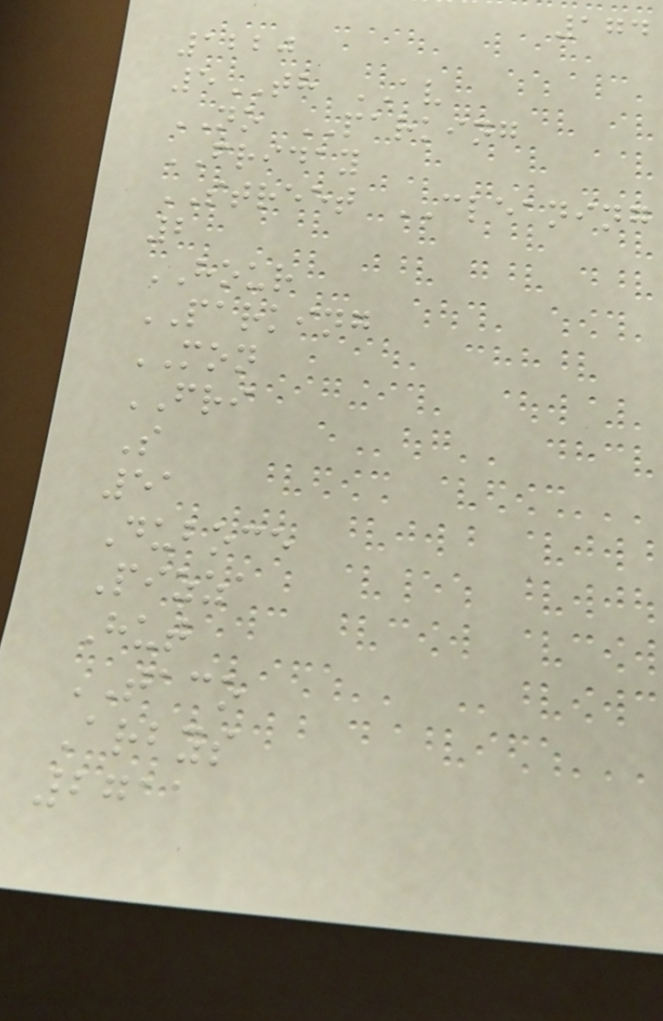174
1220
5TH AV
NO PARKING
FRIDAY
STREET CLEANING
2
HOUR
PARKING
MON
FRI
S
51
Duboce
Pizza
Hut
TACO
Arbys
2711
